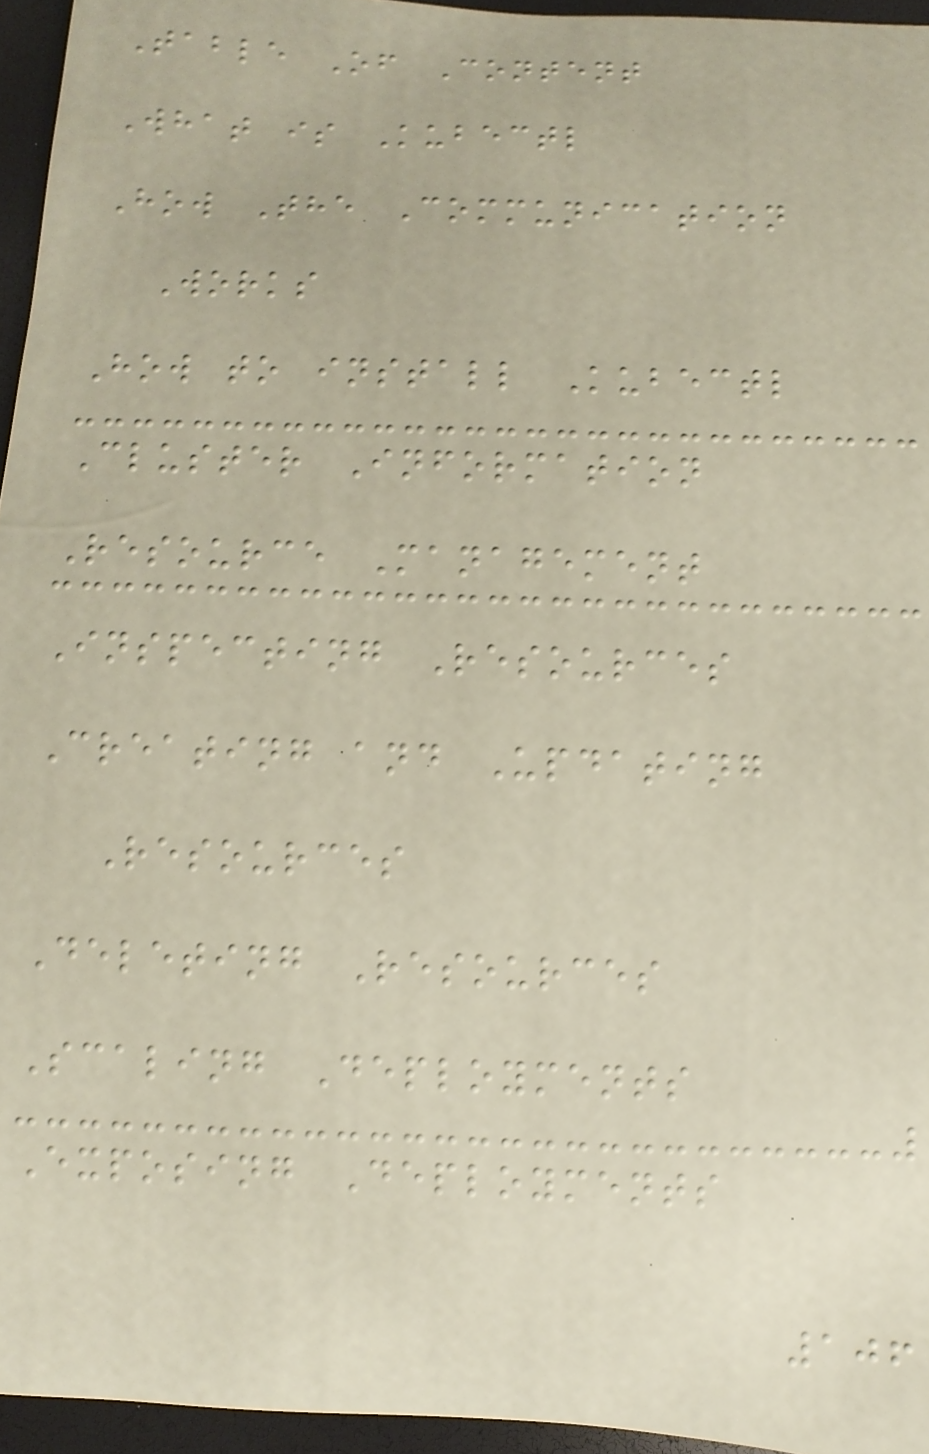Table Of Content
What is Kubectl
How The Communication
Works
How to install Kubectl
Cluster Information
Resource Management
Inspecting Resources
Creating and Updating
Resources
Deleting Resources
Scaling Deployments
Exposing Deployments
106
